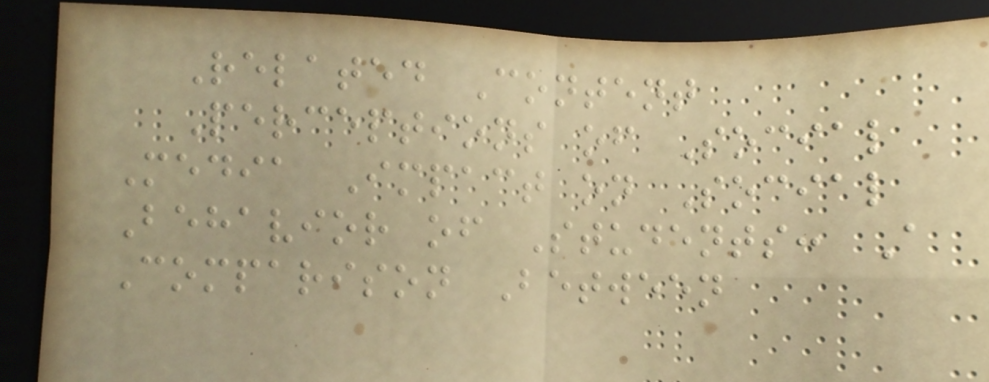Related Content
Perceptions of Social
Media Impact on Social
Behavior of Students: A
Comparison Between
